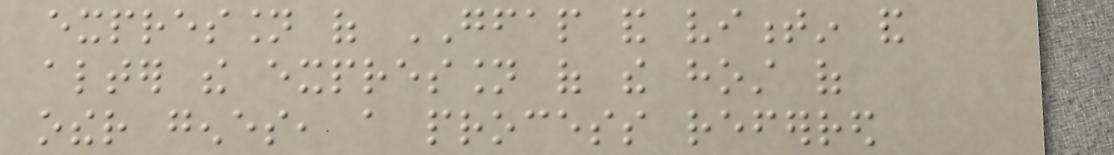expression of GFAP and vimentin and
alter the expression of the host of
other genes, a process referred
